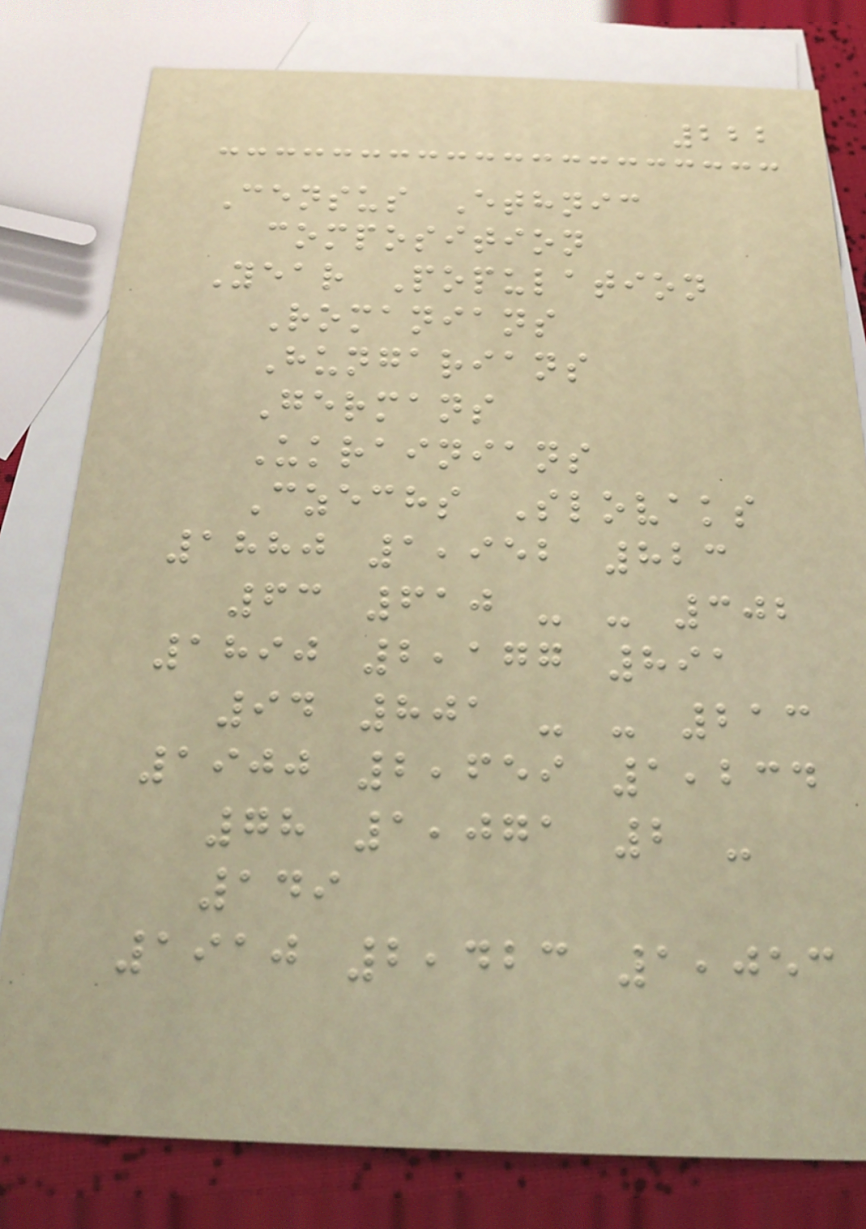222
Census Ethnic
composition
Year Population
Romanians
Hungarians
Germans
Ukrainians
Czechs Slovaks
1880 1,952 823
63 610 - - 302
1890 2,177 891
94 801 - - 213
1900 2,659 1,234
78 1,071 2 -
149
1910 2,423 1,053
